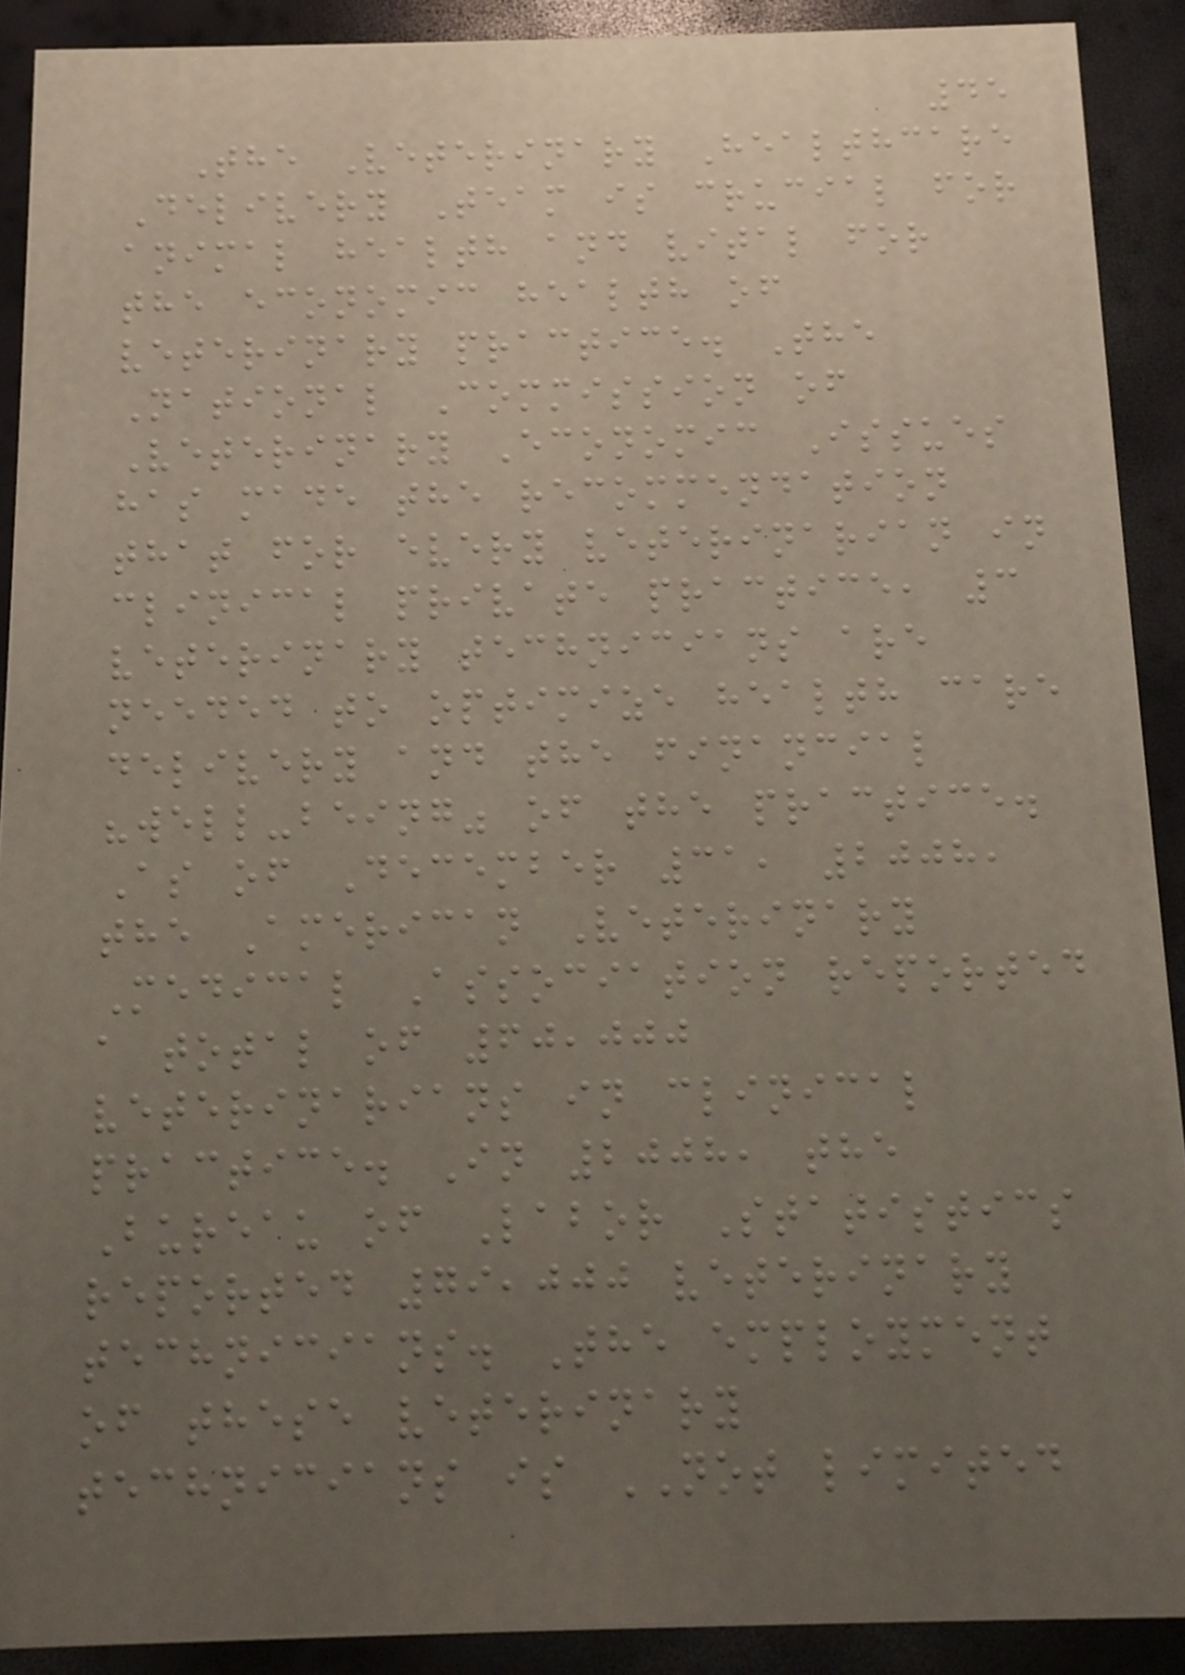45
The Veterinary Healthcare
Delivery Team is crucial for
animal health and vital for
the economic health of
veterinary practice. The
National Commission of
Veterinary Economic Issues
has made the recommendation
that for every veterinarian in
clinical private practice, 3
veterinary technicians are
needed to optimize health care
delivery and the financial
"well-being" of the practice.
As of December 31, 2008,
the American Veterinary
Medical Association reported
a total of 60,000
veterinarians in clinical
practice. In 2008, the
Bureau of Labor Statistics
reported 79,000 veterinary
technicians. The employment
of these veterinary
technicians is NOT limited
